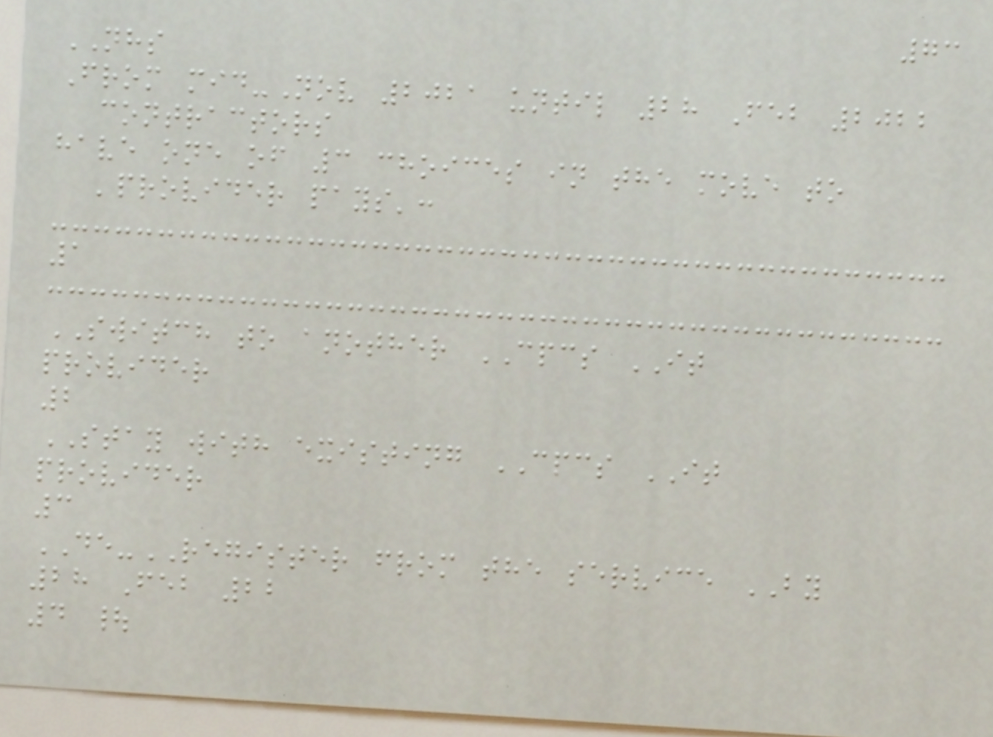73
NHS
From mid-Nov 2021 until 28 Feb 2022
contractors
have one of 3 choices in the move to
'provider pays':
1
SWITCH to another CPCS IT
provider
2
STAY with existing CPCS IT
provider
3
DE-REGISTER from the service BY
28 Feb 22
4 |
